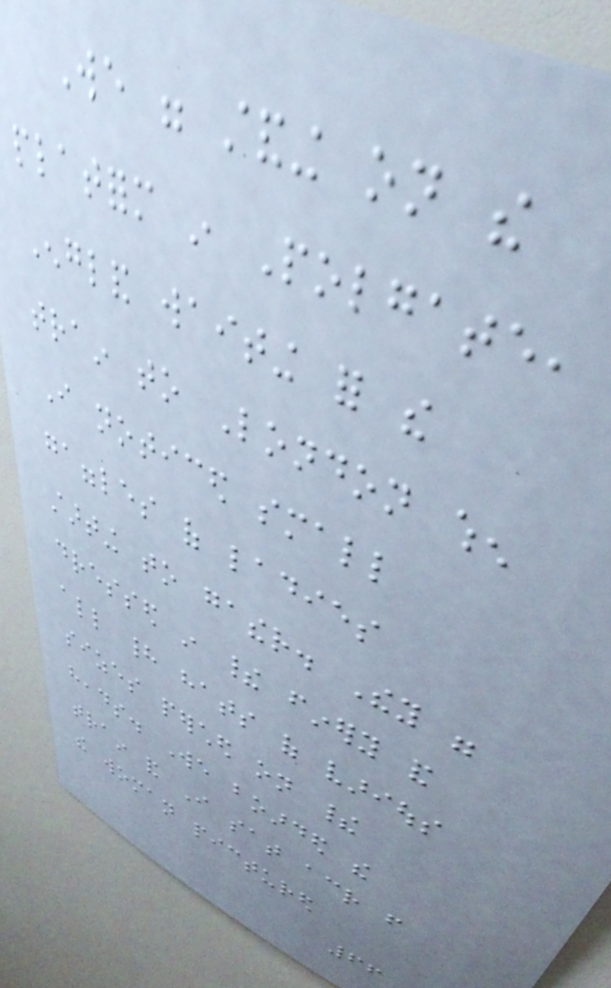We were standing on the
platform in Polgate,
England waiting for the
train to London when
I noticed small
gaggles of ladies
starting to gather. They were
dressed in their finery and
all had hats of various
sizes perched on their
heads. We boarded the
train and I sat across from
the woman pictured
66
